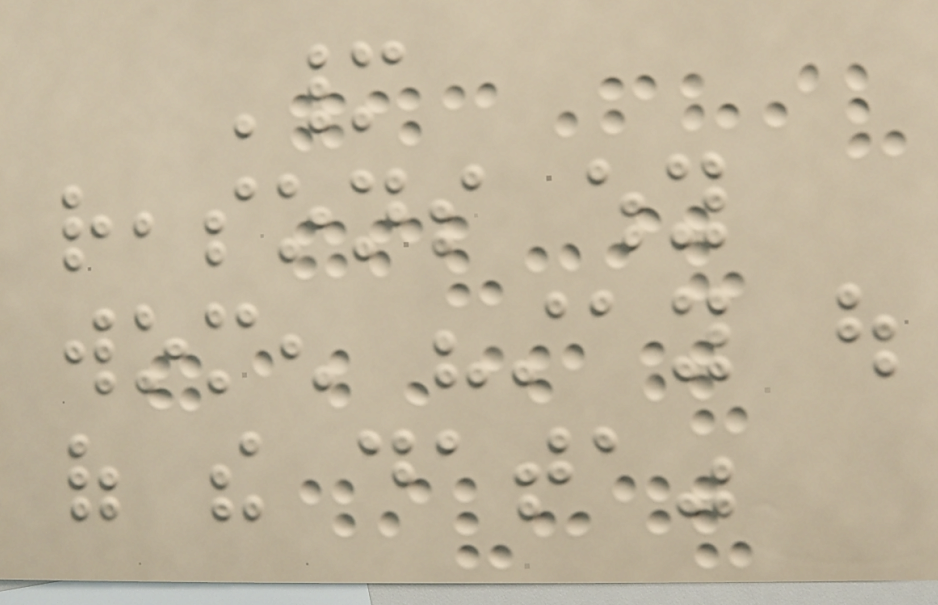Many
reasons why
women "stay out
of the data"
